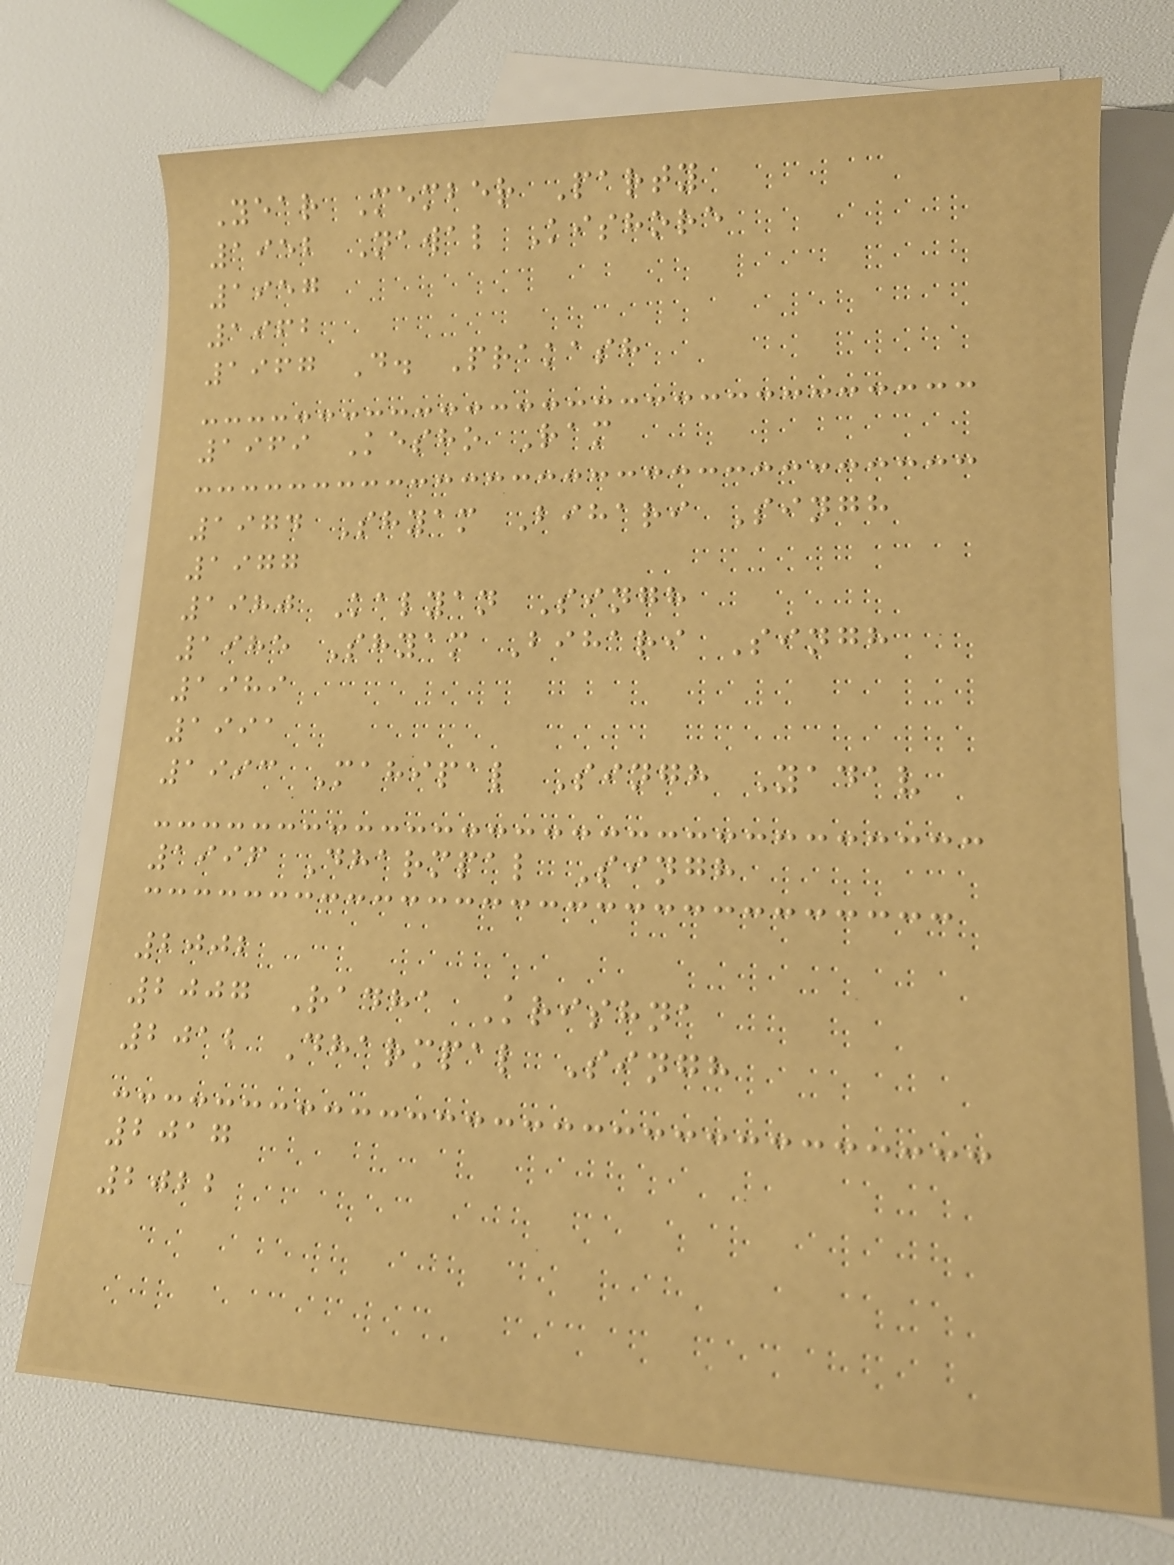Year Member Party
1952 Nawal Kishore
1957
1962
1967 D. Prakash
1969 Kesho Ram
1974 Shyam Bihari Singh
1977
1980 Kalyan Singh
1985 Shyam Bihari Singh
1989
1991
1993 Mahipal Singh Yadav
1996 Dharmpal Singh
2002
2007 Radha Krishna
2012 Dharmpal Singh
2017
2022
